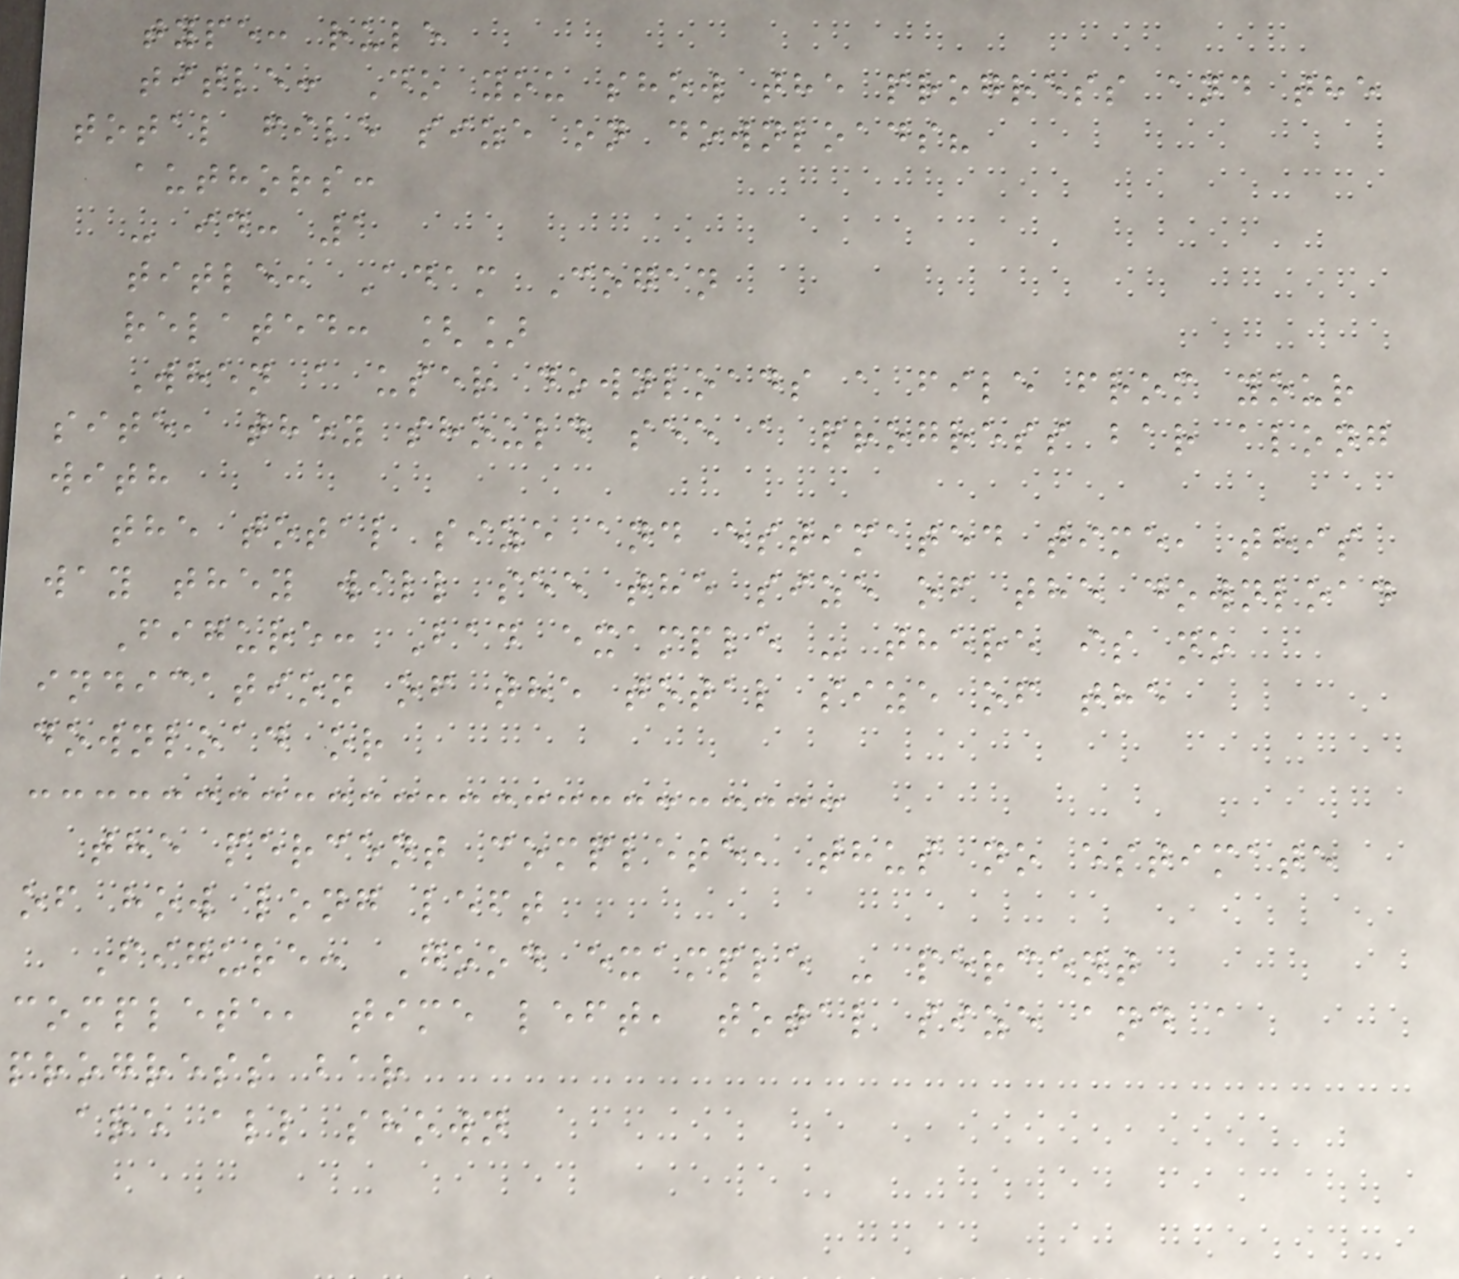type: rule
title: Do you show the progress and the
total file size on downloads?
authors:
- id: 1
title: Adam Cogan
related: []
When a user downloads a file from your
site, they should see a progress bar along
with
the total size and estimated time, this
way they will see the size of the download
Figure: Bad example - there is no
indication of the total size of the
download or
the percent complete, thus no estimate
of how long left
Figure: Good example - percent
complete, time left, total size and a
progress bar
are all shown
